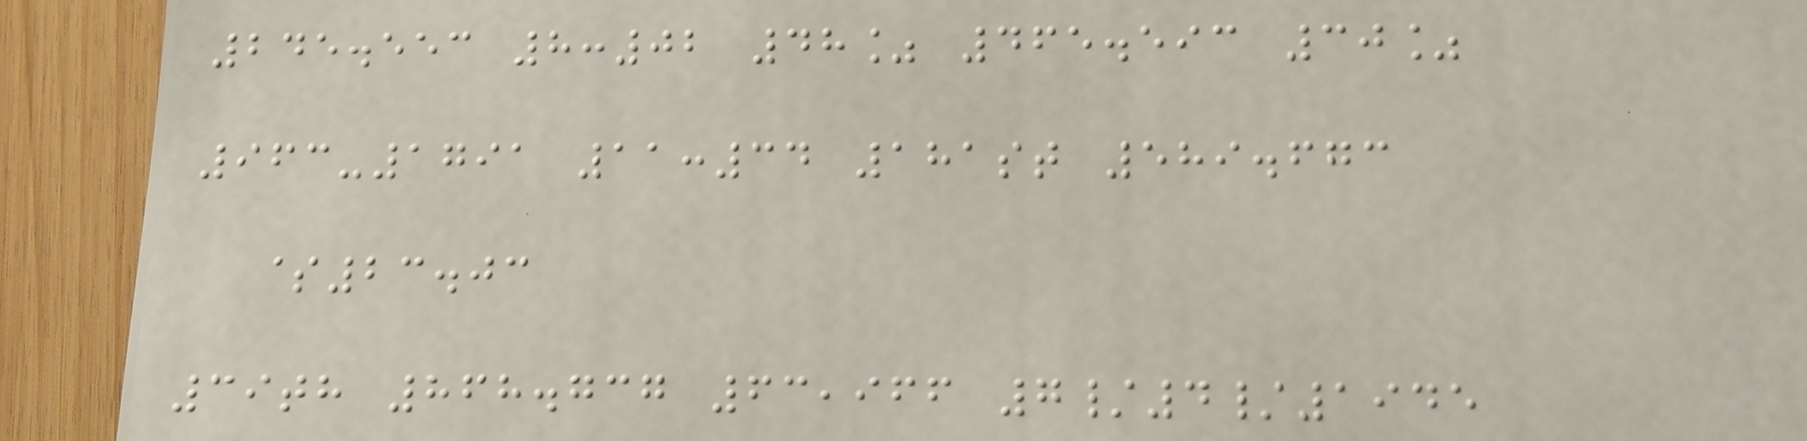245.553 8:02 48% 465.593 30%
963-1791 11:34 181st 589.673
$23.03
39th 868.737 63,966 7/4/1945
